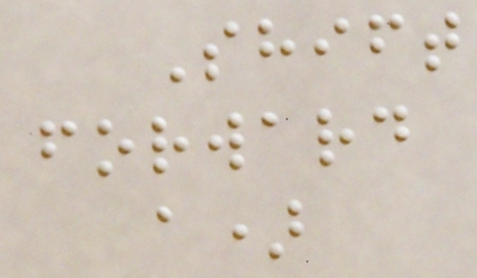Shift
forward
a)
